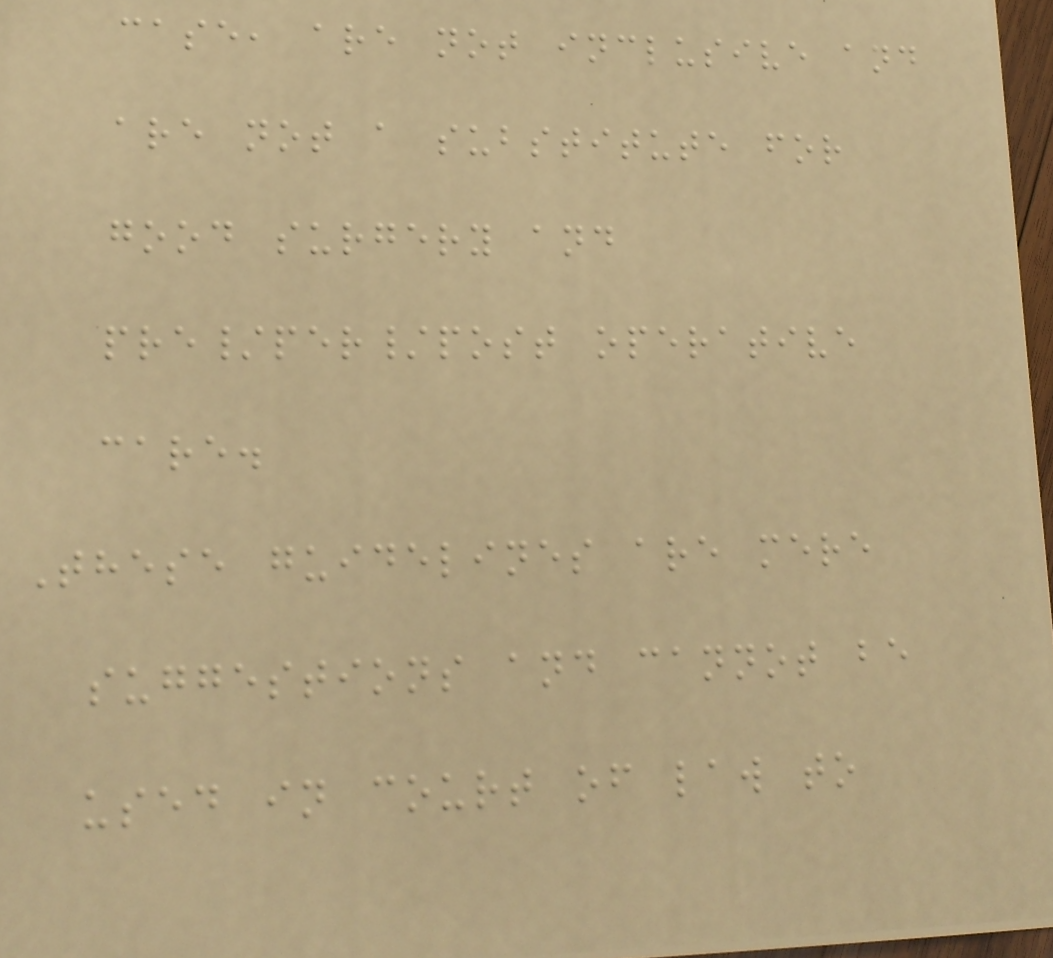case, are not inclusive and
are not a substitute for
good surgery and
pre/per/post operative
care.
These guidelines are mere
suggestions and cannot be
used in court of law to
